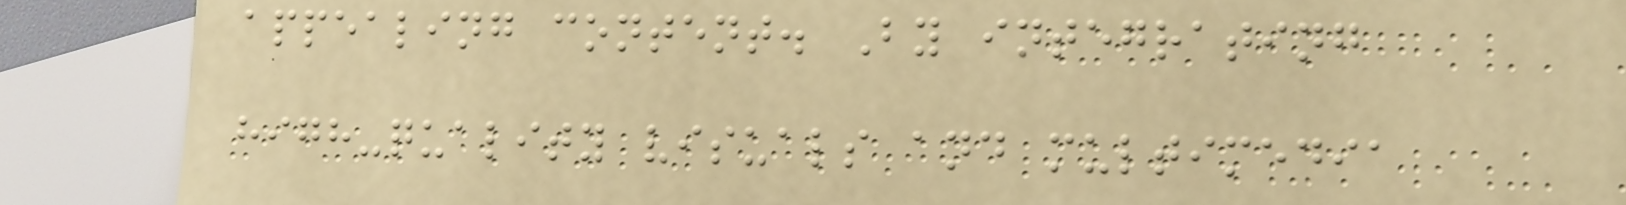appealing content. By integrating
high-quality visuals and multimedia
